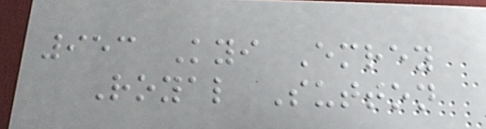953 Kyi Emrey
Royal Sutton
